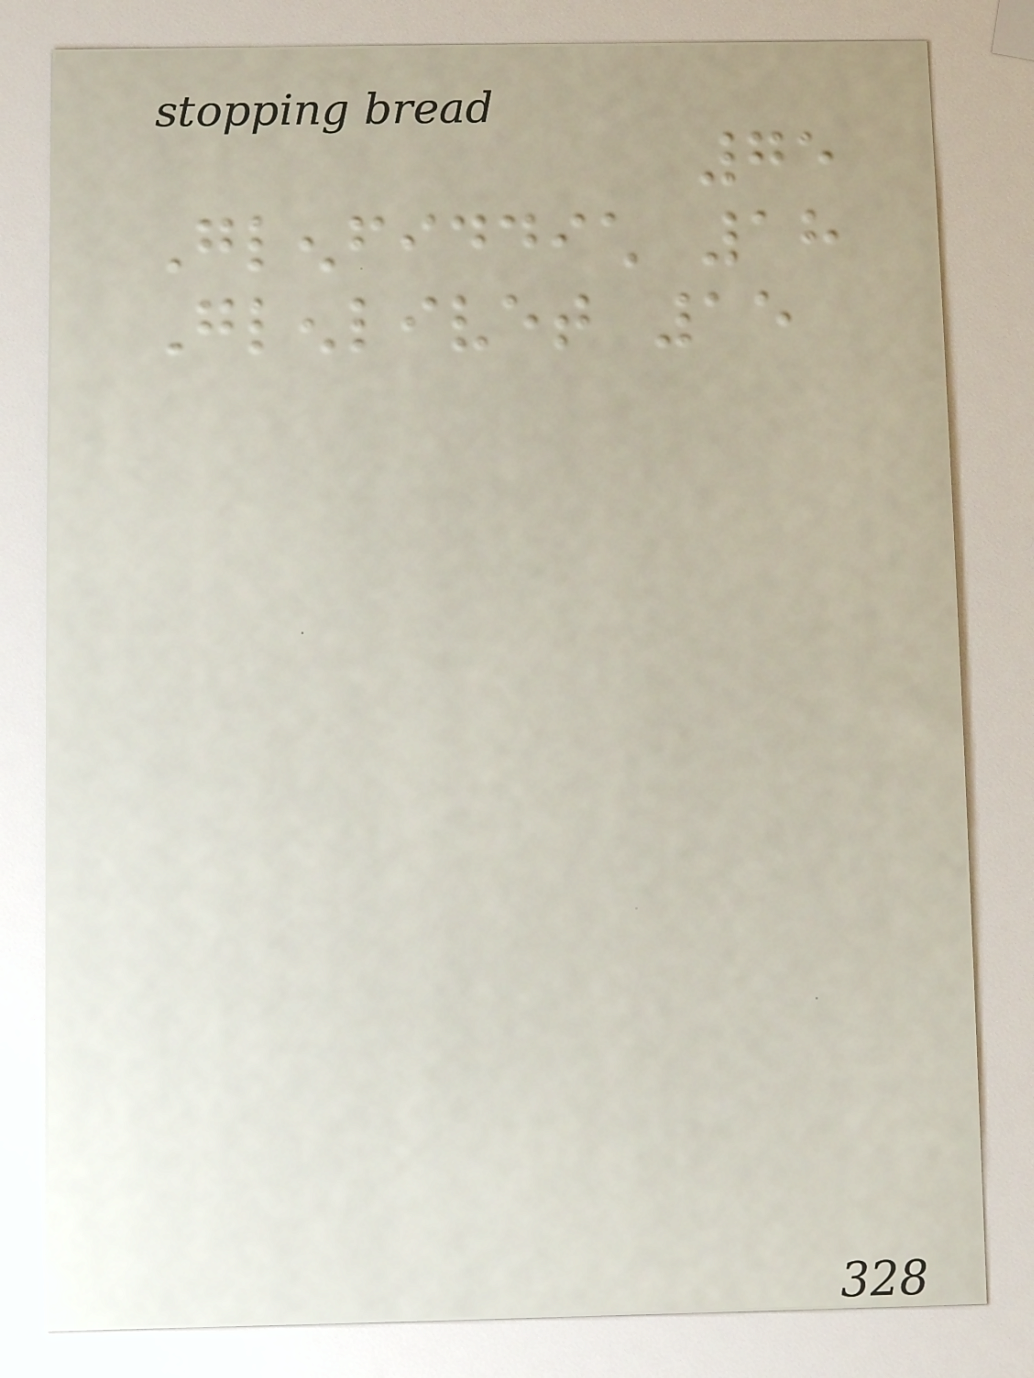75
Glenfiddich 18
Glenlivet 15
